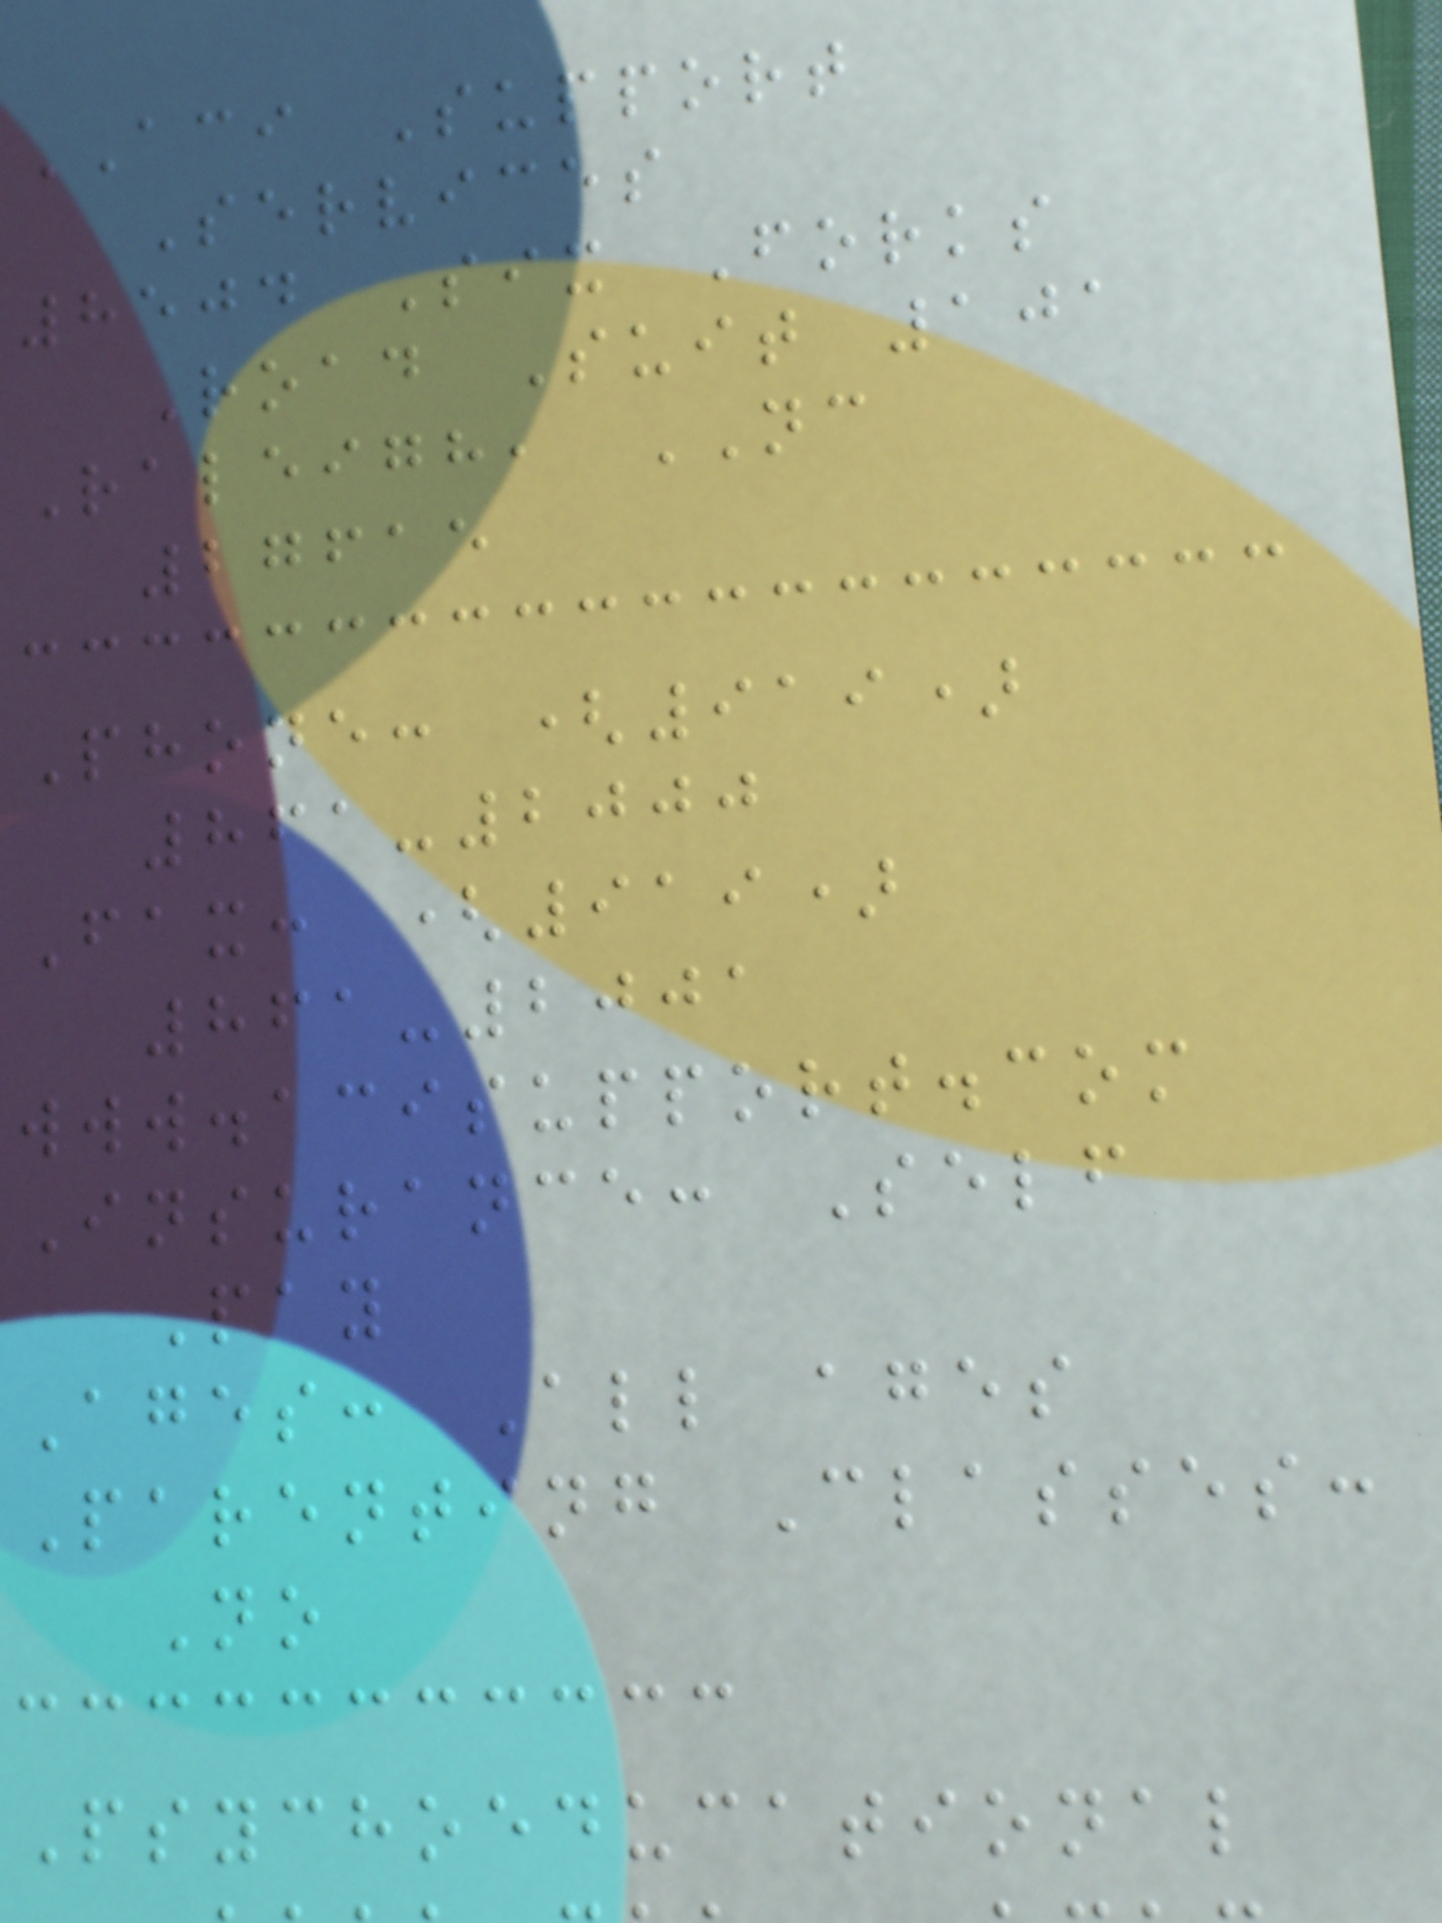ACI Support
Services
8504 Six Forks
Road Suit 101
Raleigh, NC
27615
Phone: (919)
861-2000
Fax: (919)
861-2001
www.acisupport.com
Insurance: Self
Pay
Ages: All ages
Parenting Classes:
No
Psychoeducational
